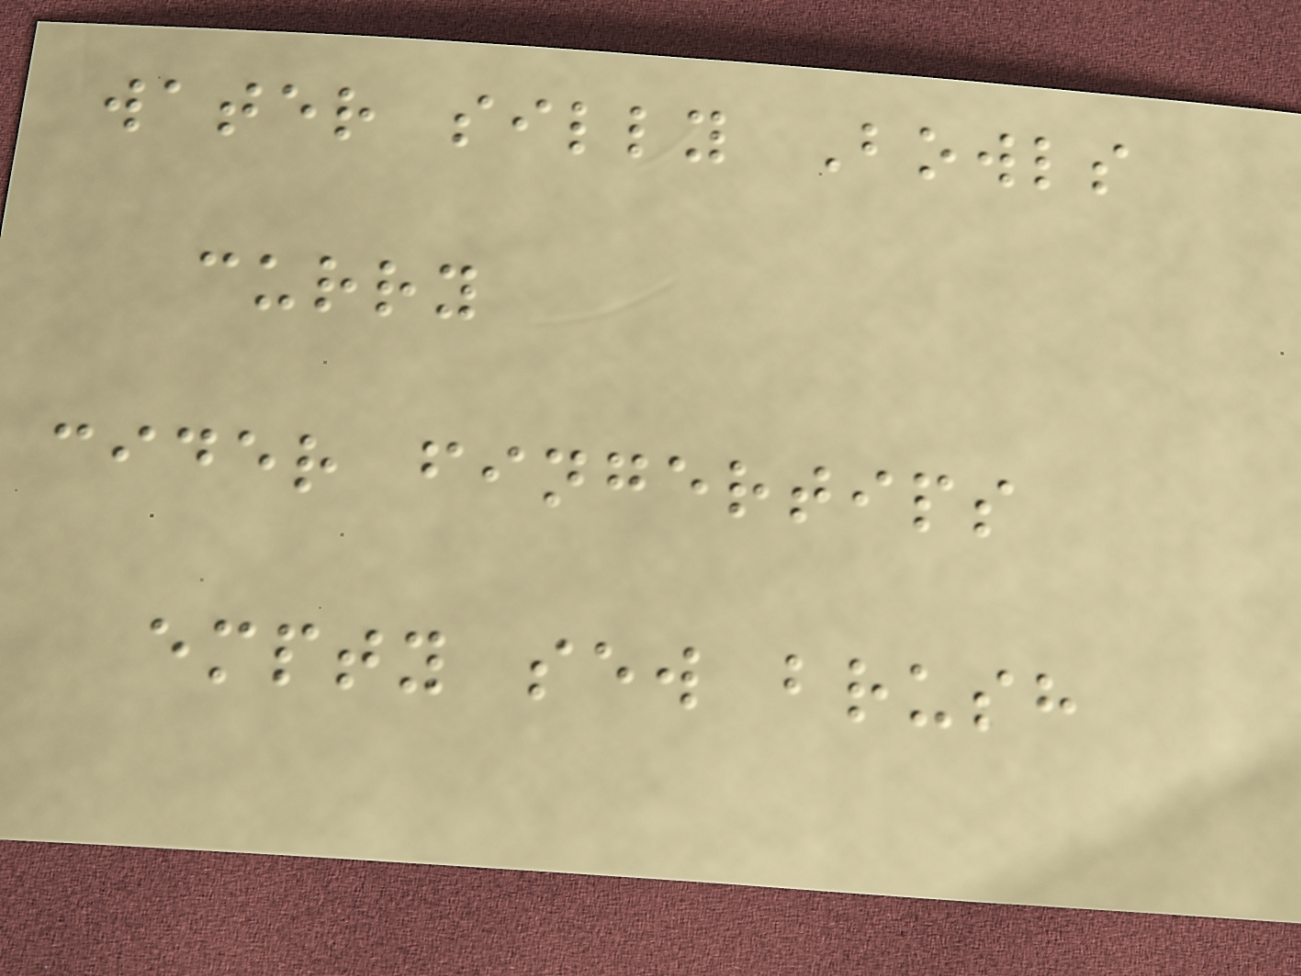water silly Bowls
curry
cider fingertips
empty sew brush
